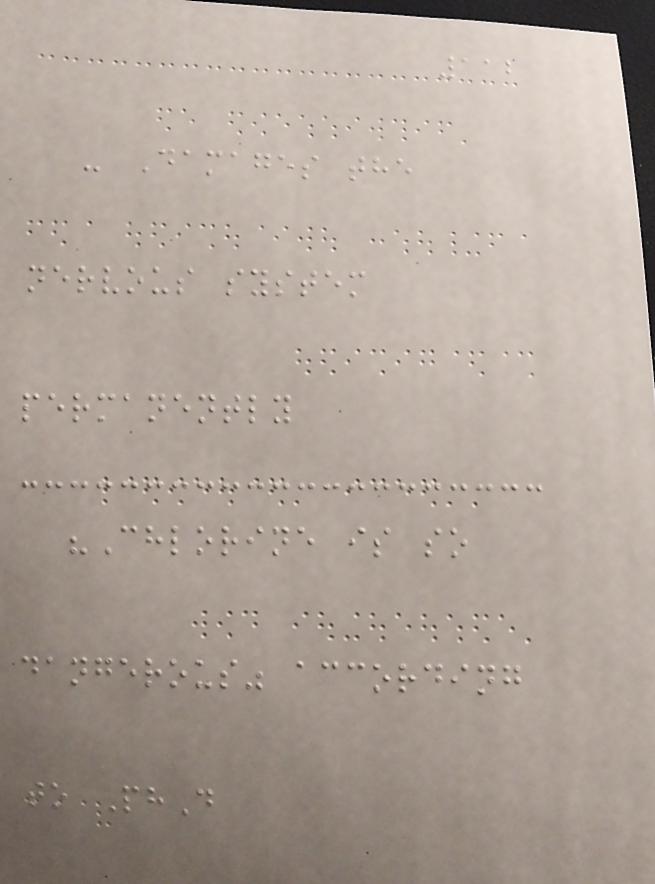112
- Damages the
nervous system
permanently
"Chlorine is so
dangerous" according
to PhD
